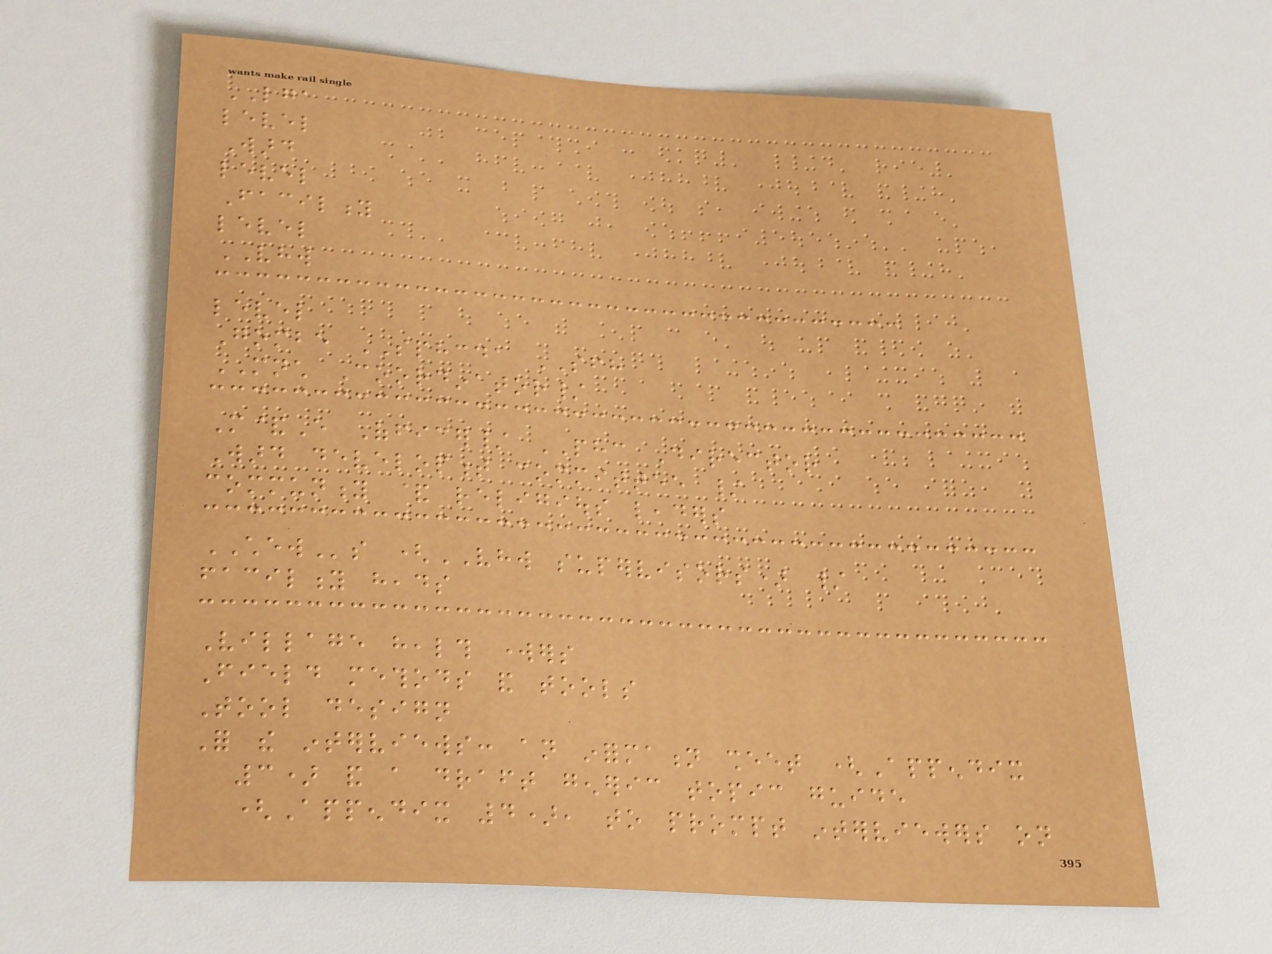LGA
level
Ward
level
Facility
level
VHW
level
Gombe SPHCDA SFH
MNCH Coordinator/
M&E Officer/ PHC Director
Ward development committee /
community & religious leaders
CHEWs (VHW supervisors) /
facility heads
Village health workers
Field methods and tools
Tool design
For the interviews: an information sheet (Appendix
3) and a draft generic topic guide
(Appendix 4), to prompt interviewers on
